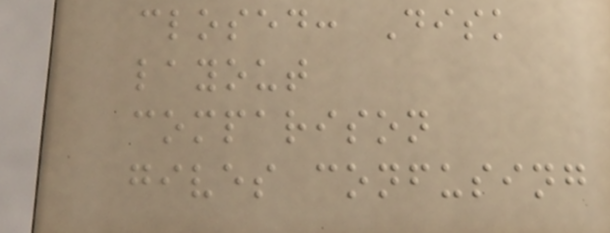closed: Disk
layout
comparison
gives confusing
